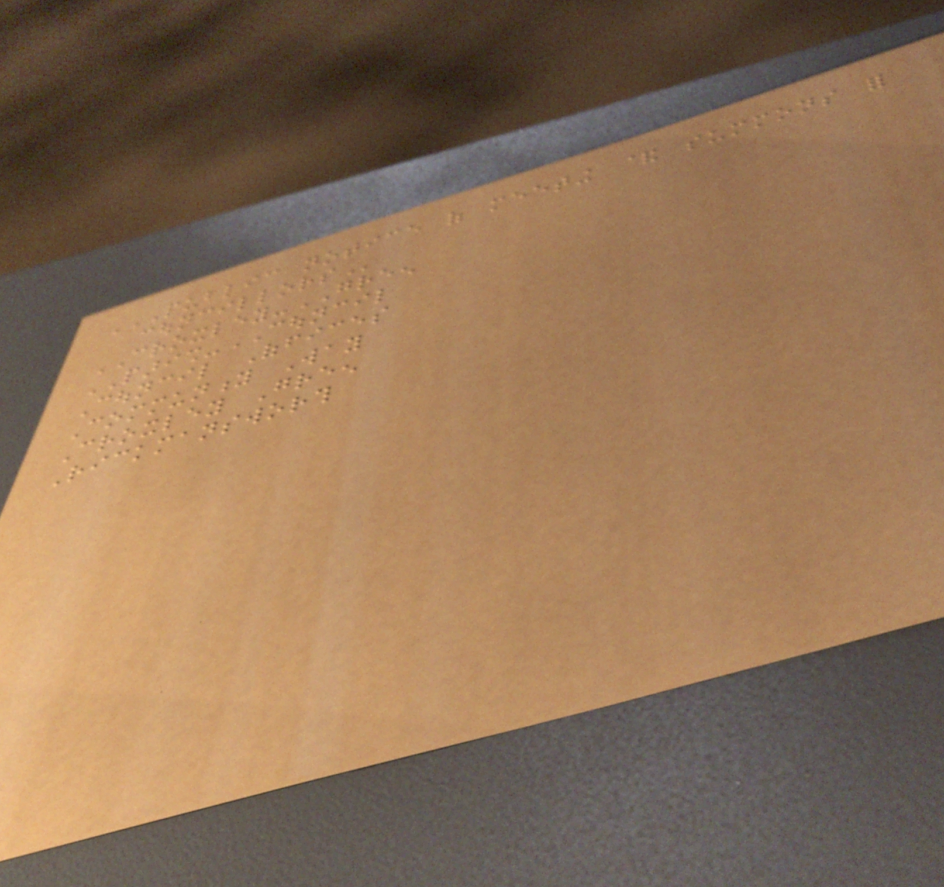PUBLIC NOTICE OF MEETING & SUMMONS FOR
COUNCILLORS
CROXLEY-GREEN
PARISH-COUNCIL
Council Offices
Community Way
Croxley Green
Rickmansworth
